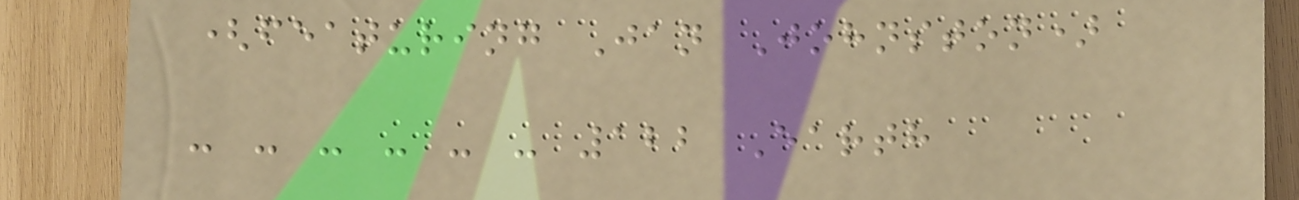(featuring Jan Johnston)
- - - - - - 122 Earth
